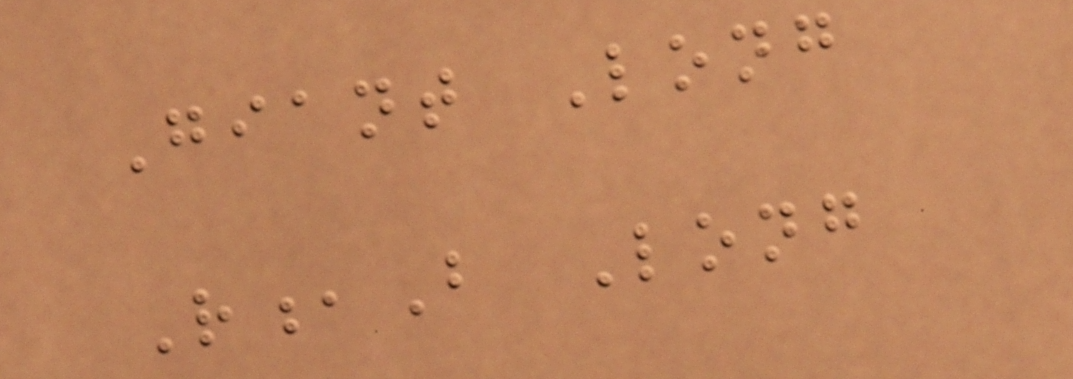Giant Long
R,B Long
